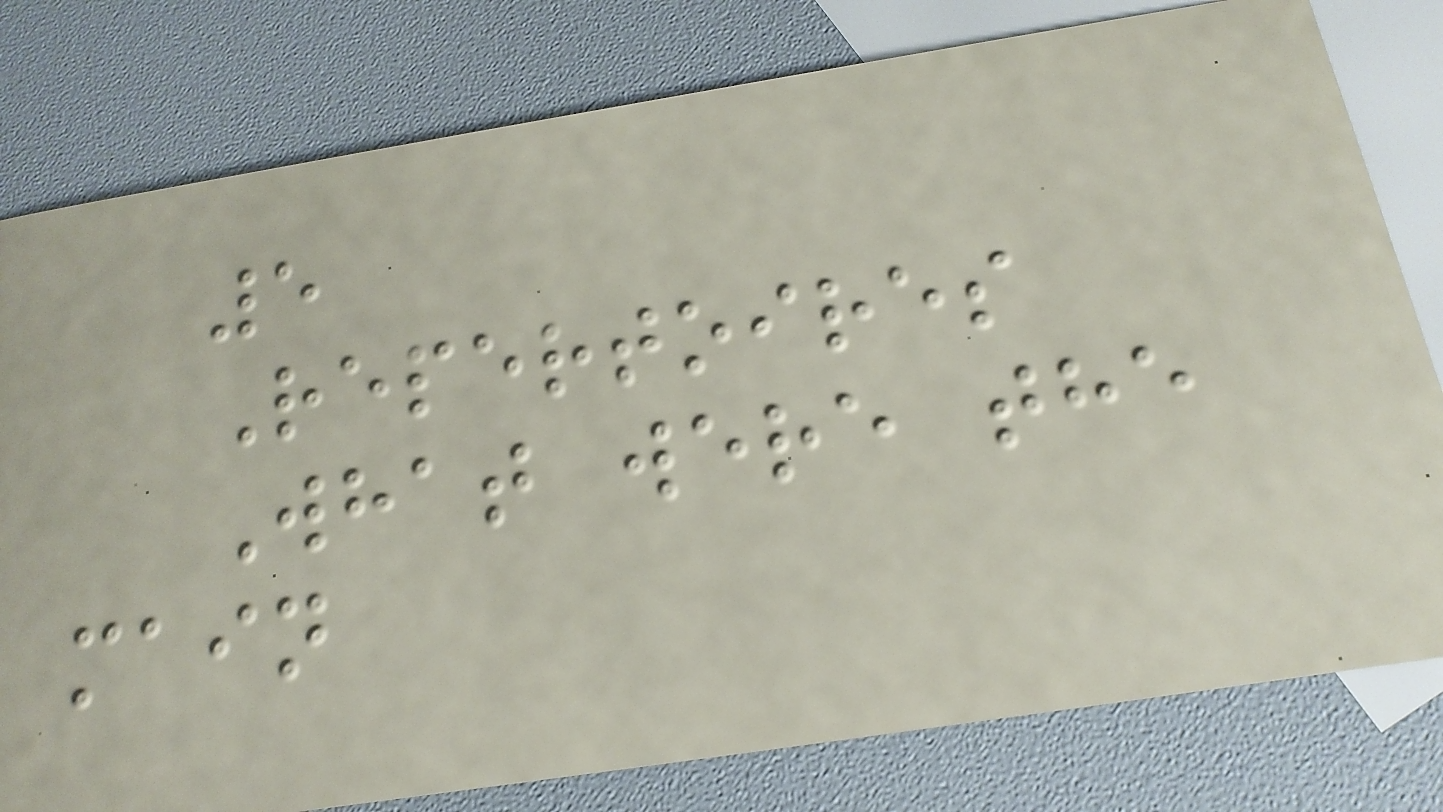5
Repertoires
What were the
main
